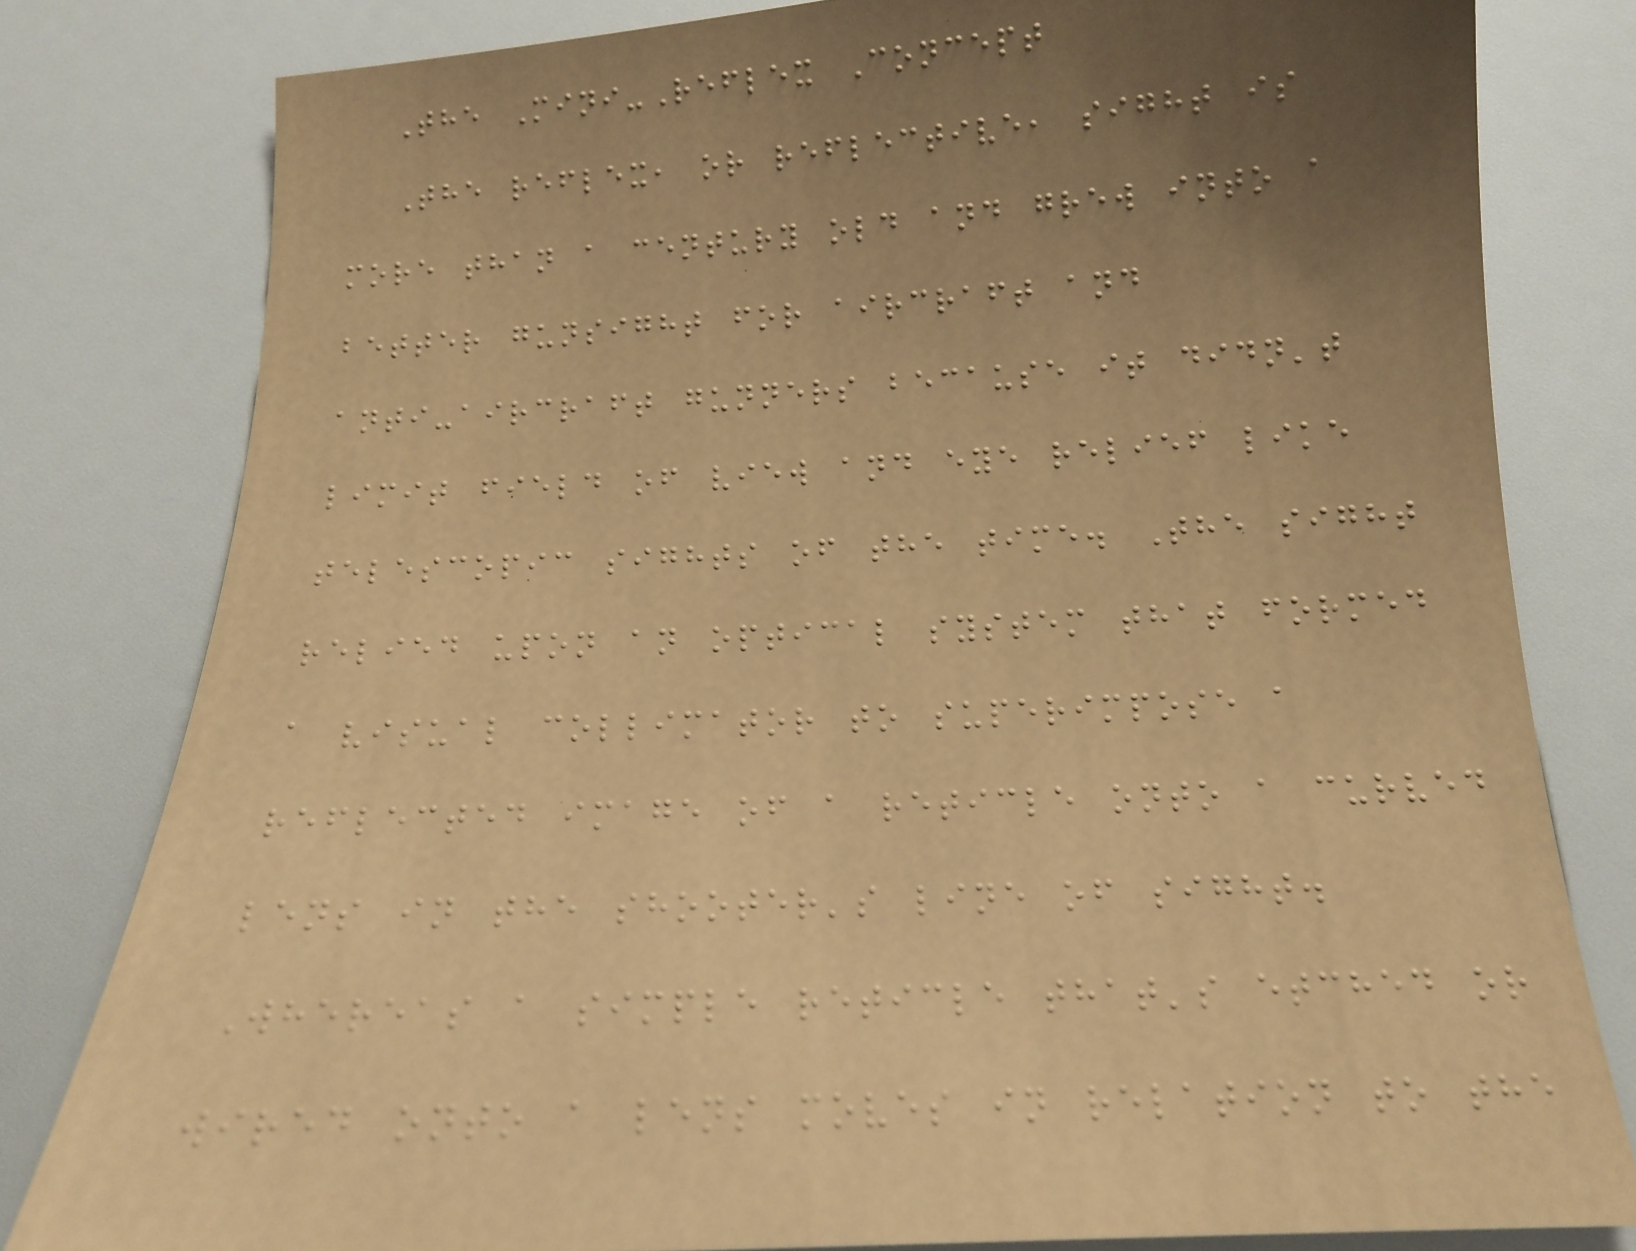The Mini-Reflex Concept
The reflex, or reflective, sight is
more than a century old and grew into a
better gunsight for aircraft and
anti-aircraft gunners because it didn't
limit field of view and eye relief like
telescopic sights of the time. The sight
relied upon an optical system that formed
a visual collimator to superimpose a
reflected image of a reticle onto a curved
lens in the shooter's line of sight.
Whereas a simple reticle that's etched or
wired onto a lens moves in relation to the
